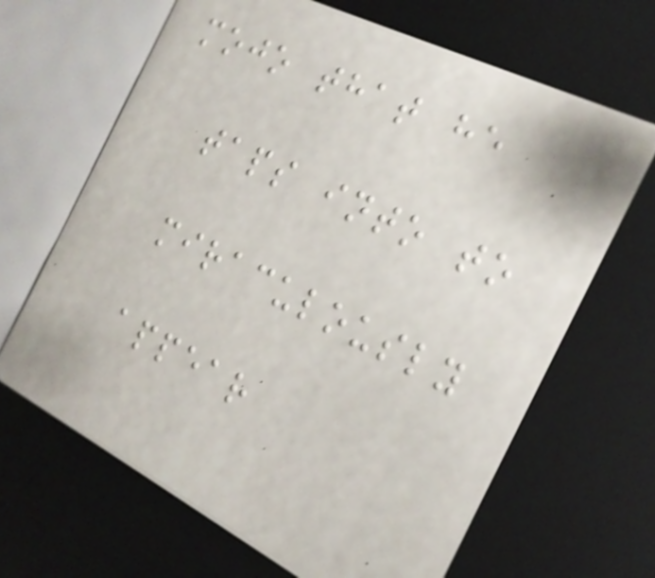mojo that he
taps into to
miraculously
appear
